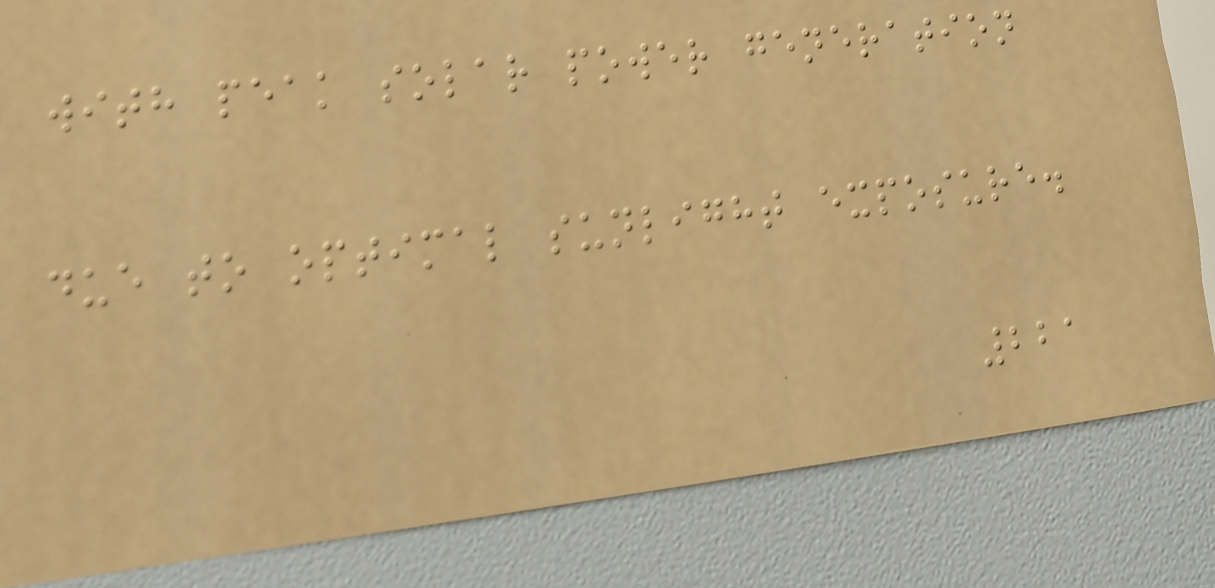with peak solar power generation
due to optimal sunlight exposure.
221
